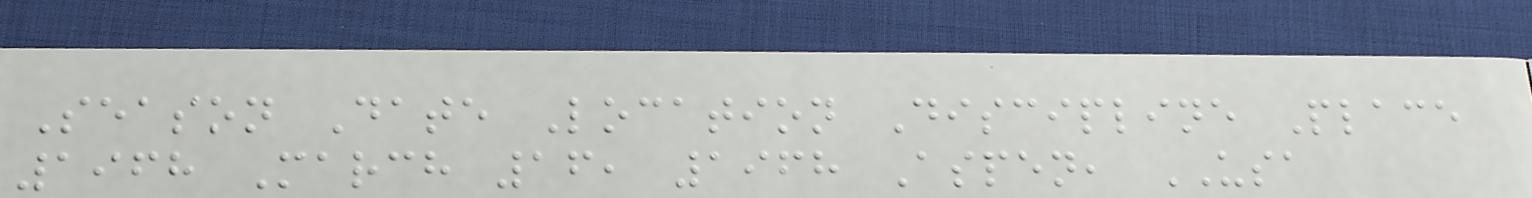Season Date Location Discipline Place
1968 March 16, 1968 Aspen, USA
